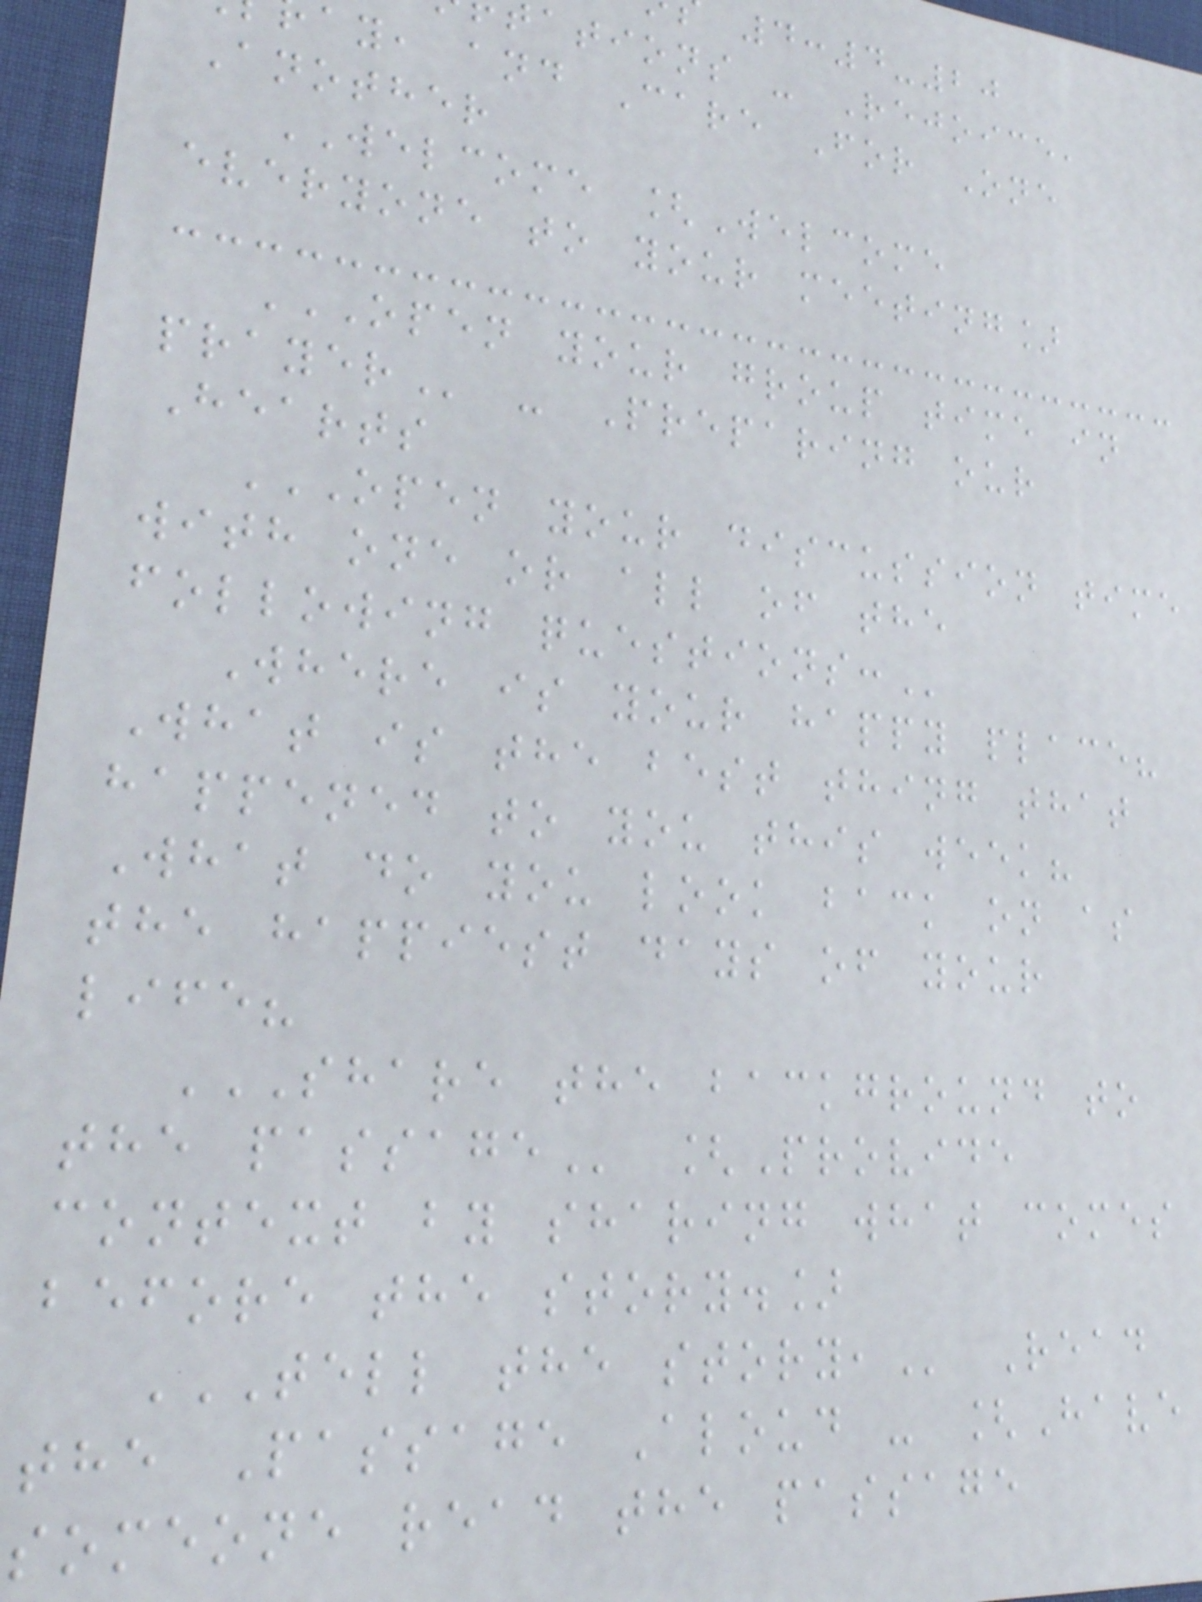4:4-20
ations - Rejoice,
ay, and Care For One
Another
WELCOME [Welcome
everyone to your meeting]
OPEN YOUR GROUP TIME IN
- Preparing our
Hearts
OPEN YOUR DISCUSSION TIME
with one or all of the
following
Where is your happy place?
What is the best thing that
happened to you this week?
What do you look back on as
the happiest days of your
life?
SHARE THE BACKGROUND TO
context by sharing what comes
before the story.]
TELL THE STORY, Read
the Passage Aloud - [Have
someone read the passage
